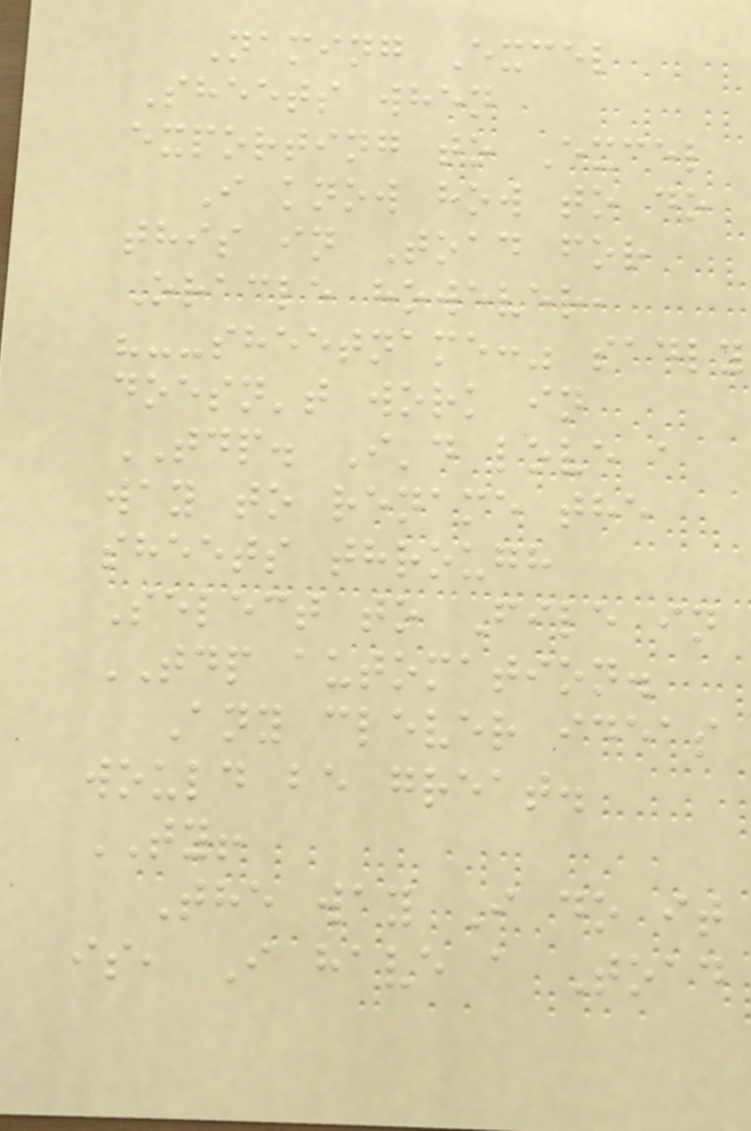Naming Excel
Sheets when
exporting to Excel
I know how to do
this in Toad for
Oracle however,
"--sheetname:" sadly
doesn't work in
TDP. I'd love a
way to rename the
sheets through
Select to File in
TDP automation.
Any clever ideas
would be great.
TY!
The way I do it
is, I have a Toad
